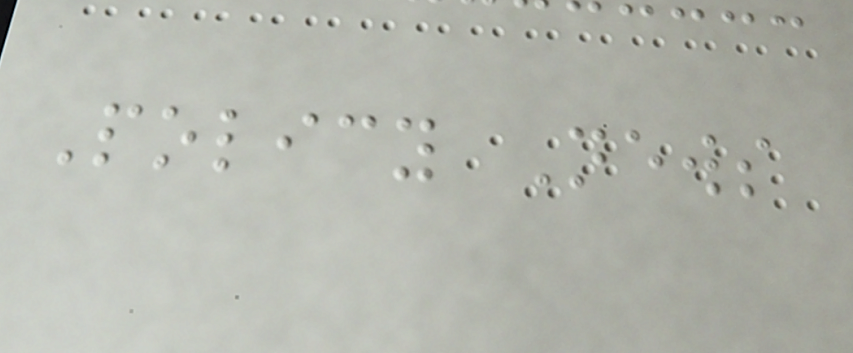Policy News
